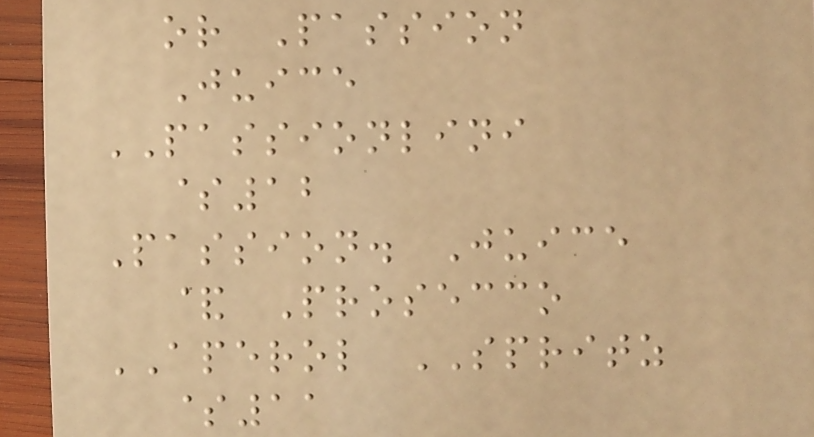or Passion
Juice
PASSIONLINI
$12
Passion. Juice
& Prosecco
APEROL SPRITZ
$11
